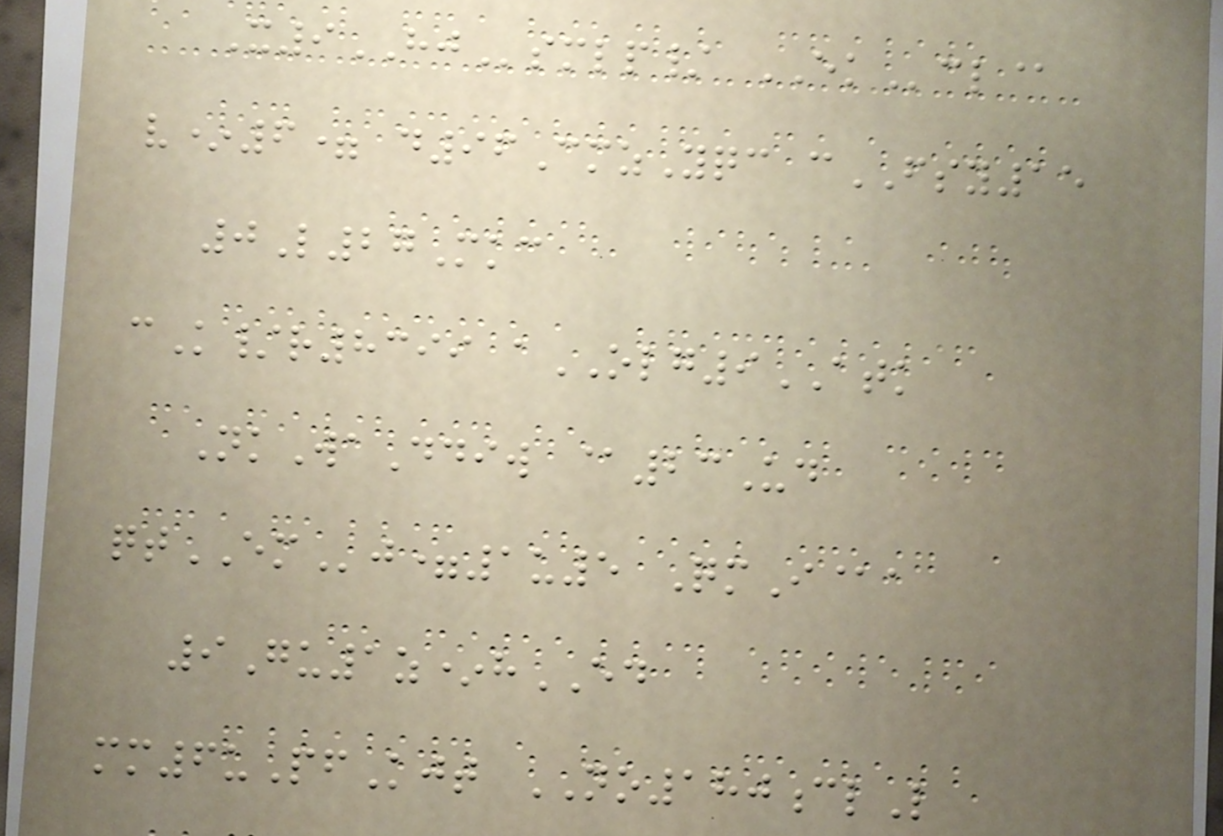X9HJsmlp/ EKcl@
v*6= d96CmzYqc cFSY15
0L27Mkc
cK/r8399 aOLG9ATK
NkWaDdiw @23Ud
qtEMj=1u5 QmI@a
9Gu1z*hED
mm6uPfKjt NO180clL
